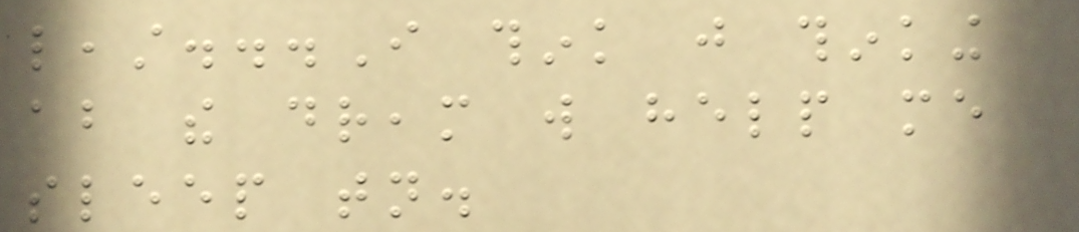least...I think just thinking
about the dream will help me
sleep tonight.
